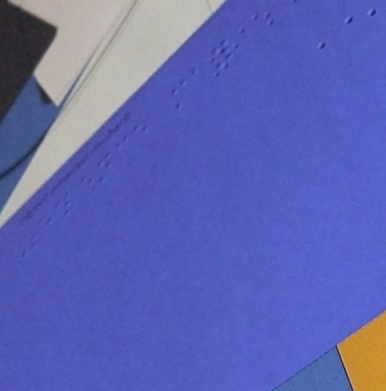Silence may
